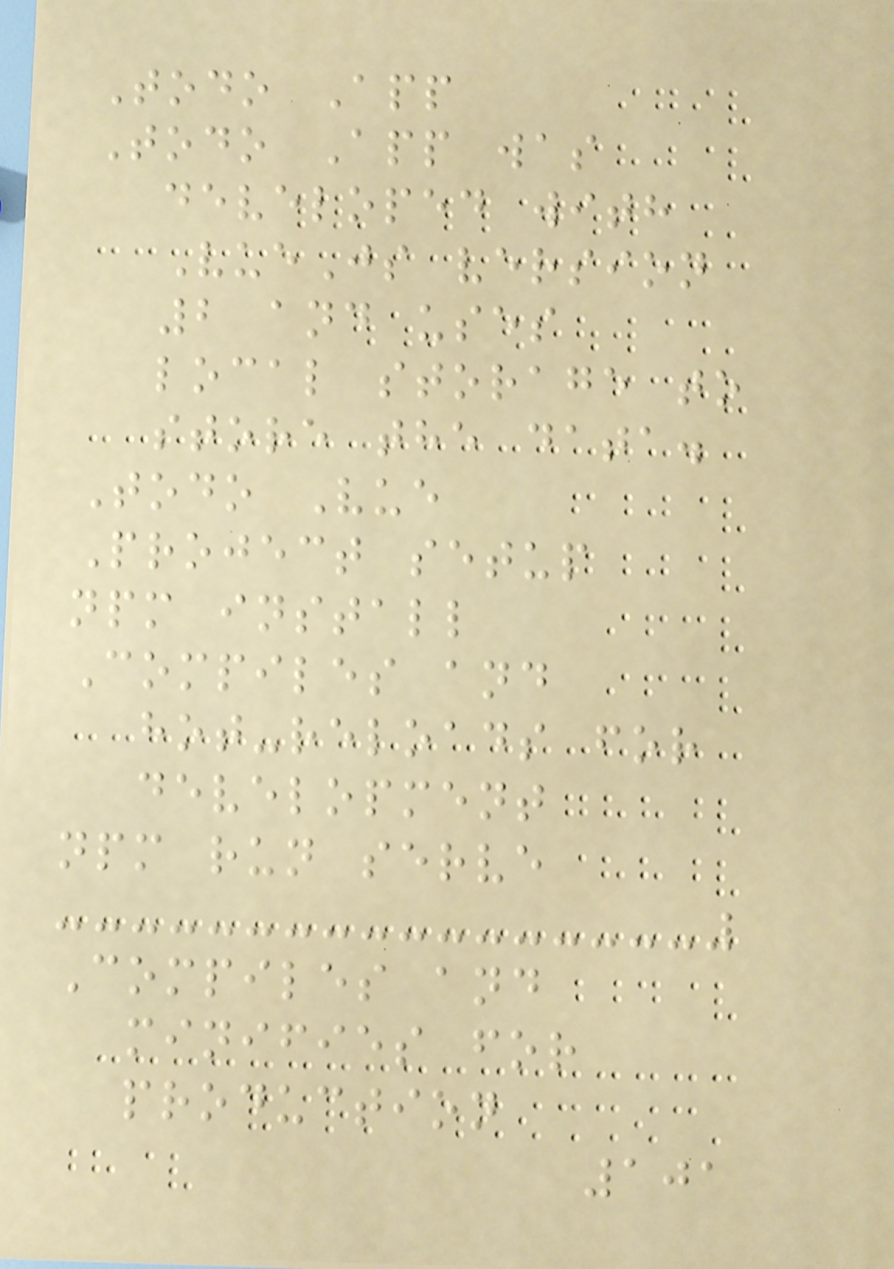Todo App
Todo App was
developed with
VueJs version
2 and uses
local storage to
store the data.
Todo Vue
Project setup
npm install
Compiles and
hot-reloads for
development
npm run serve
Compiles and
minifies for
production
101
